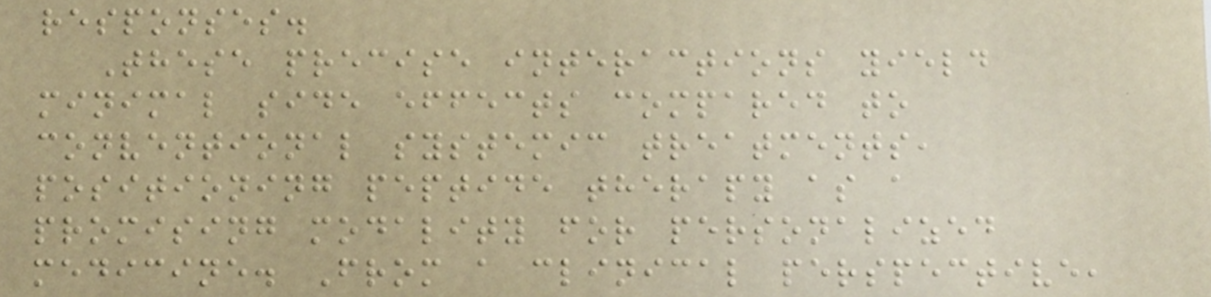responses.
These precise interactions yield
minimal side effects compared to
conventional systemic treatments,
positioning peptide therapy as a
promising modality for personalized
medicine. From a clinical perspective,
